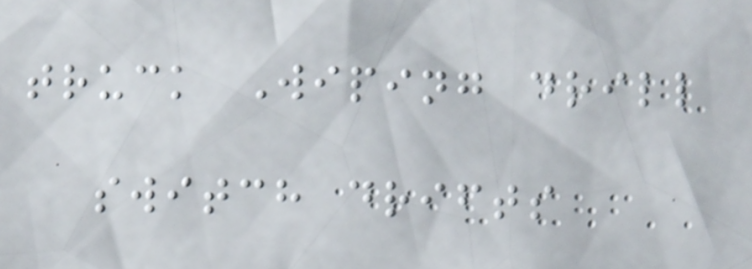truck Wiping drill
switch drifts
